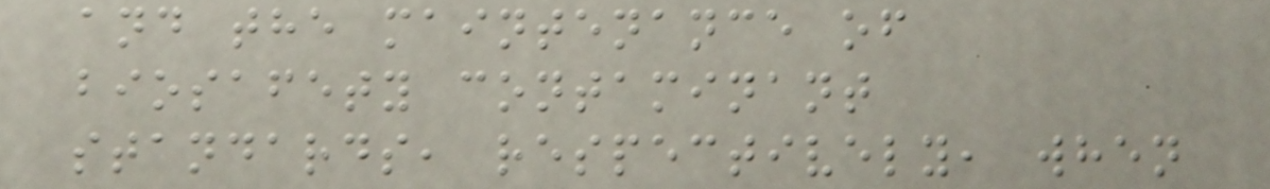and the maintenance of
biosafety contaminant
standards, respectively, when
